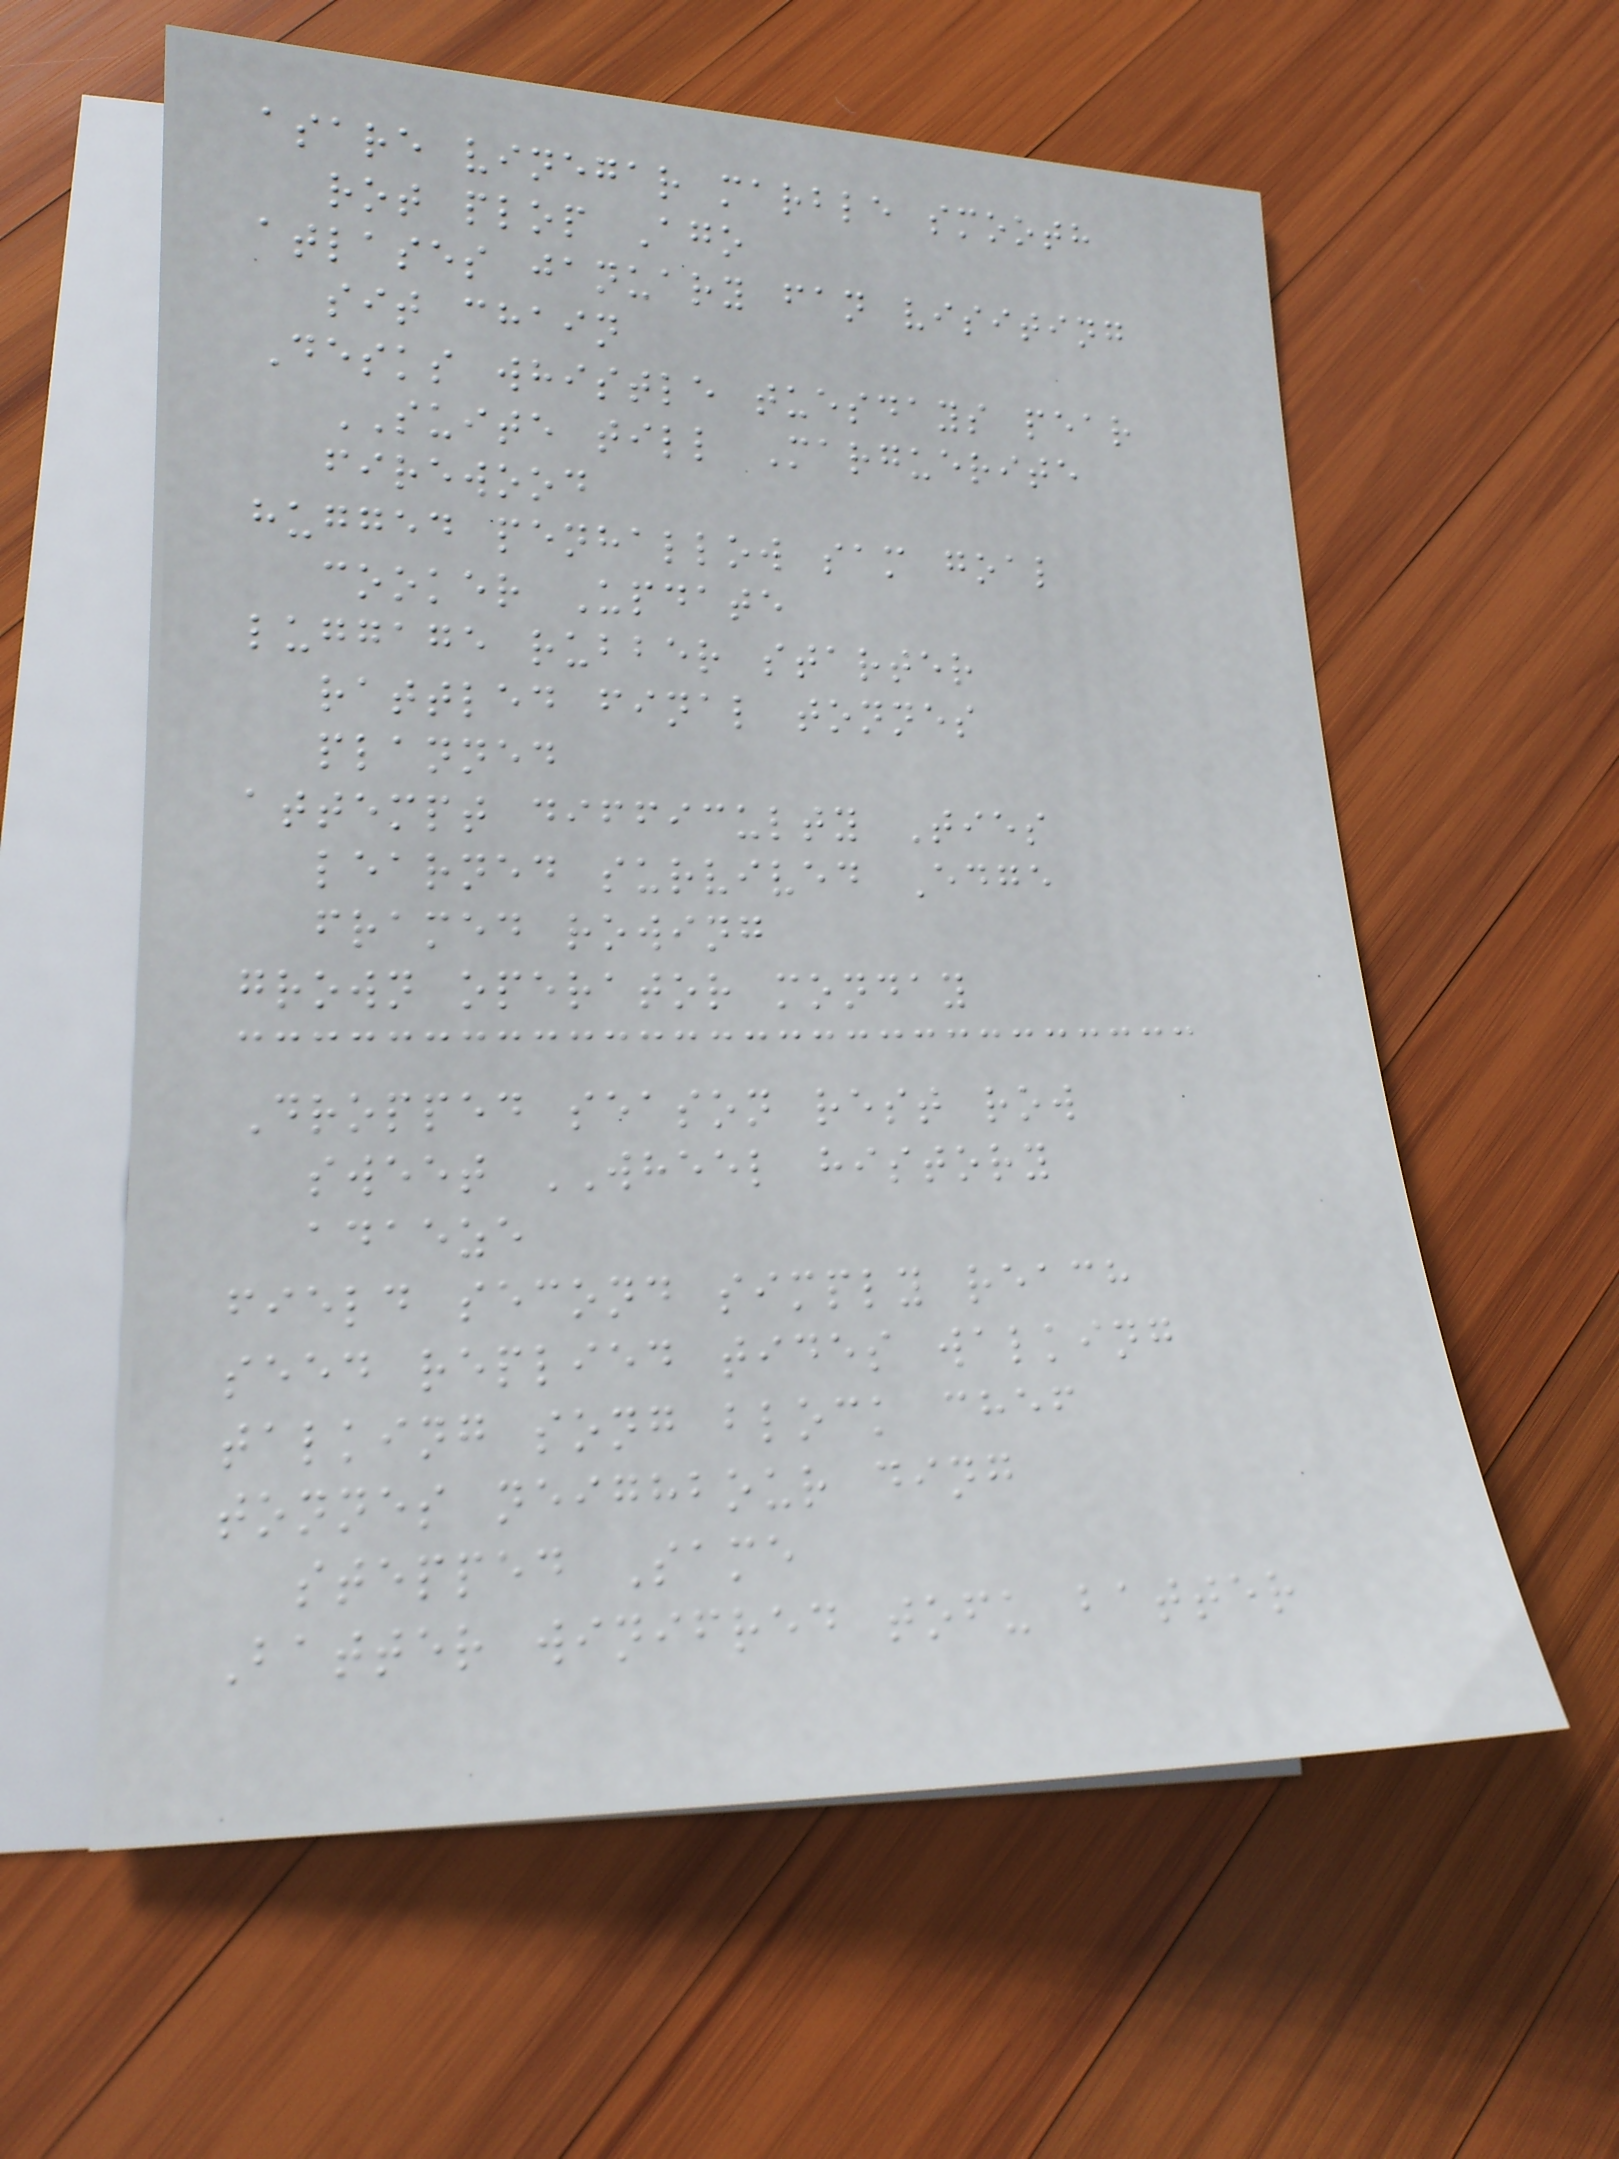asare vinegar marble smooth
rot plop Ago
atlases january fan visiting
sit chain
Desks whistle tuesdays pear
SUITE till Marguerite
firewood
hugged penhallow sam goal
cooker Update
luggage rubber starter
rattled final tonnes
planned
attempt difficulty Ties
learned survived Edge
framed rowing
grown operator monday
Dropped season rest row
sweet WHEEL history
adaeze
field second simply reach
seed replied tides walking
talking song block chef
tonnes neighbour ding
stepped Same
Batter winifred tofu batter
